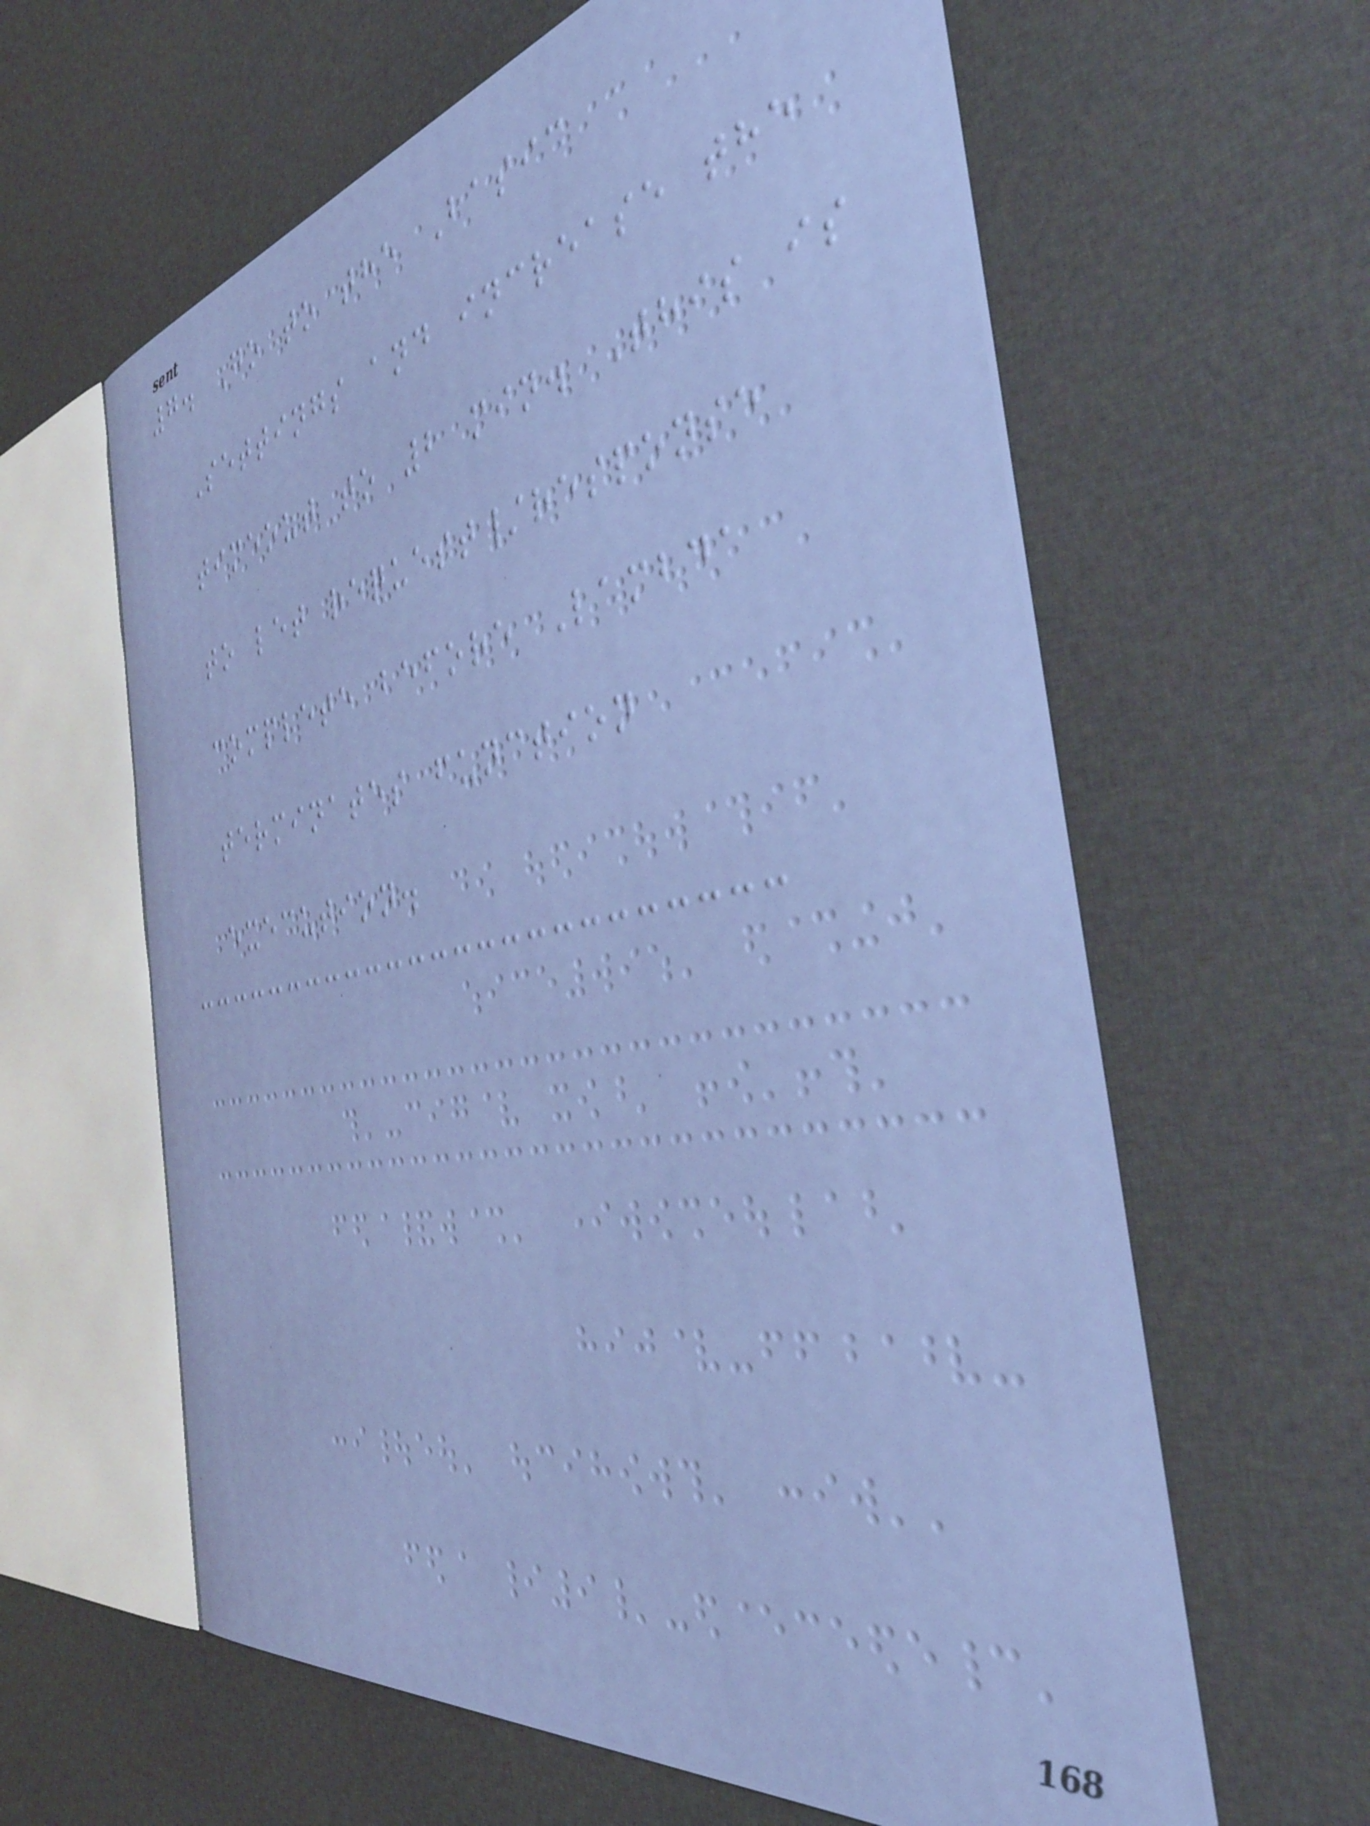7. Go to the Basic
Settings and increase the
timeout to 2 min. This is
to let request/response
complete before Lambda
terminates function
execution.
